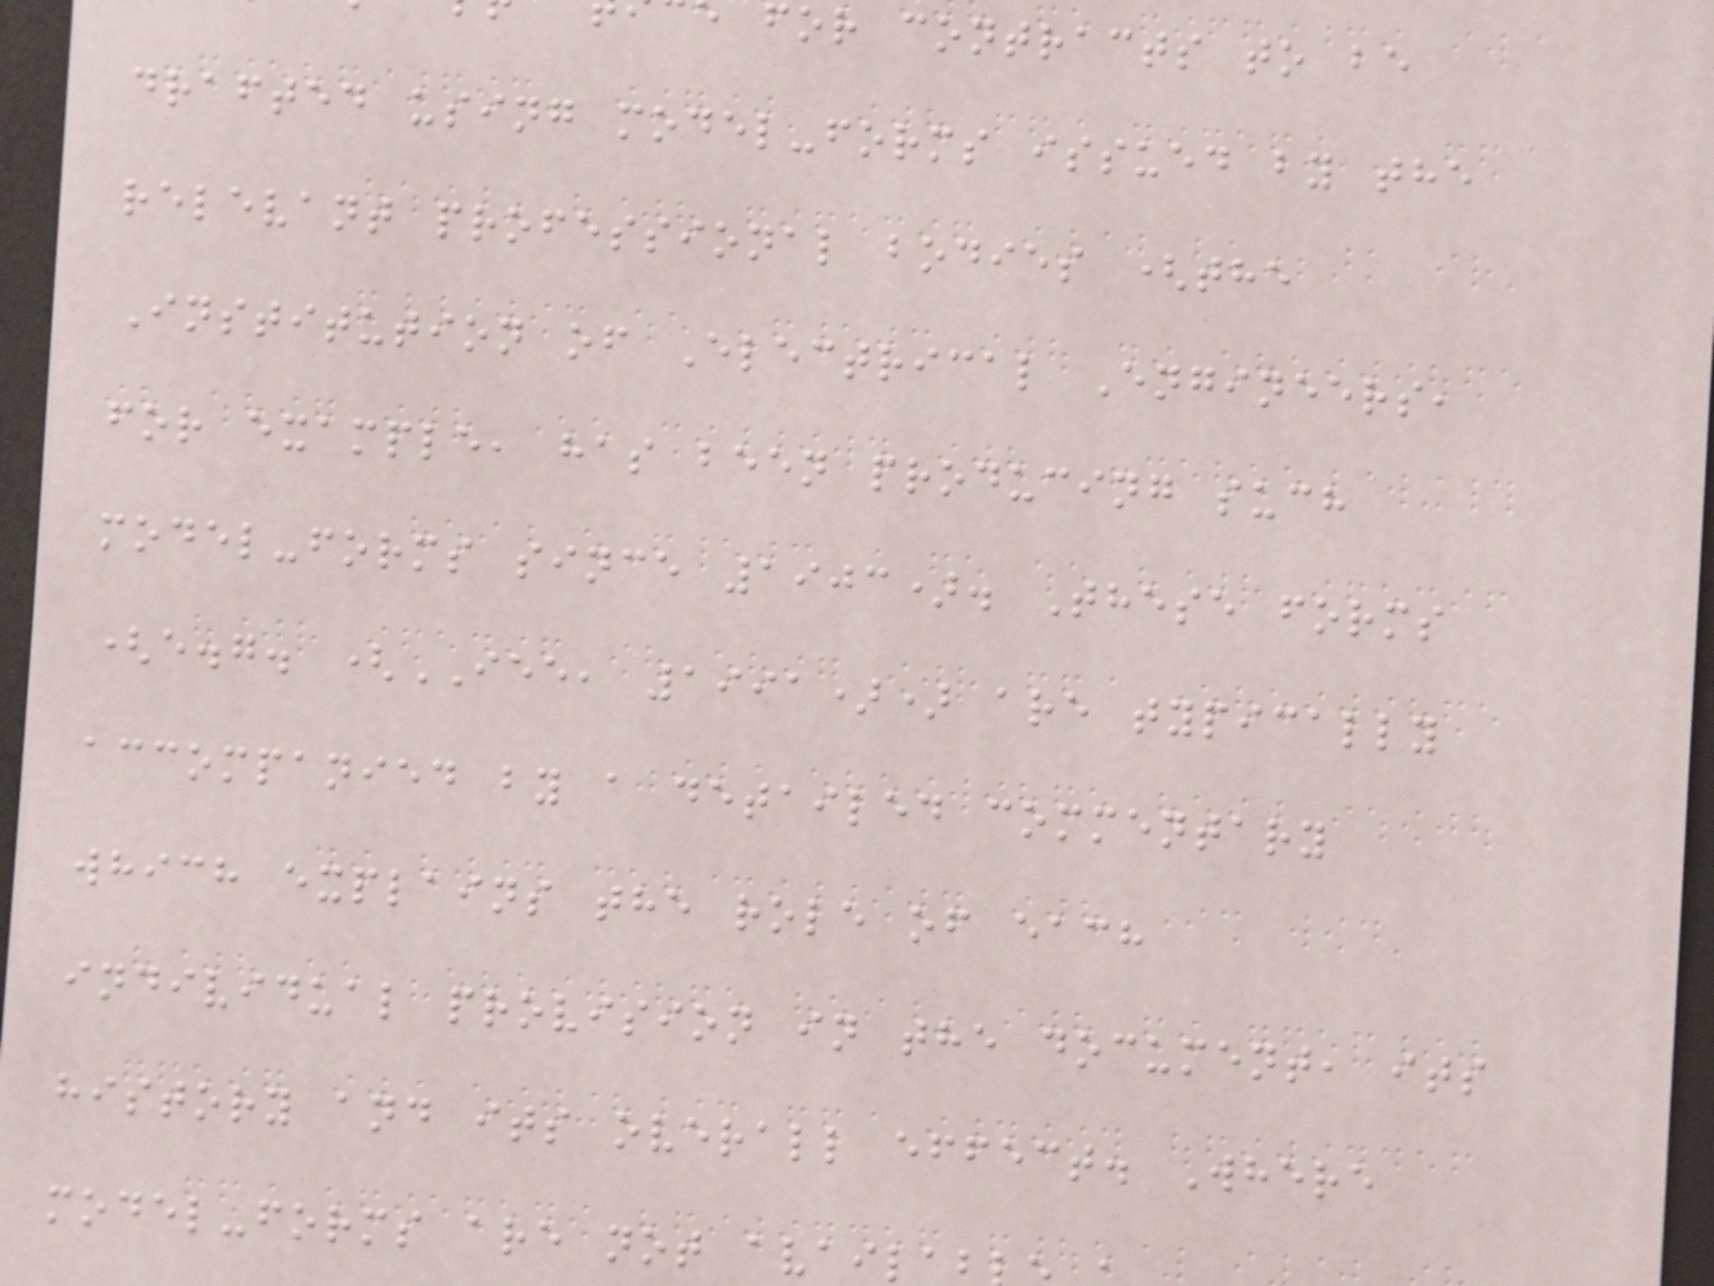for contracts to be
drafted using model-forms issued by the
relevant professional bodies (the
Institution of Electrical Engineers,
for example, has been producing such
model-forms since 1903). These forms
(e.g. (IEE, 1991)) are typically
accompanied by a detailed commentary
which explains the role of each
individual provision in the document, its
history and its overall effect. Where
model-forms are not availa
